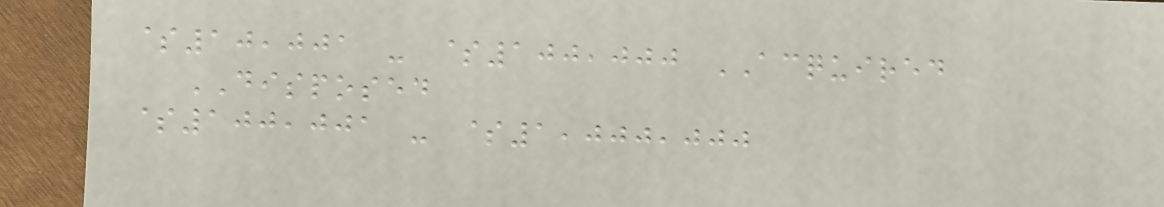$10,001 - $100,000 ACQUIRED
DISPOSED
$100,001 - $1,000,000
